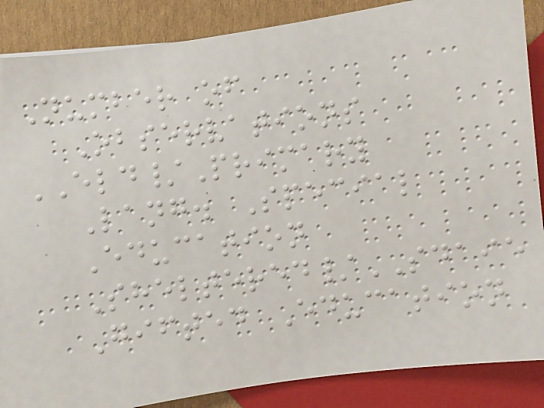Number of
Observations
ELD/Primary
Lang. Special
Education
Sheltered/SDAIE
Gifted Education
